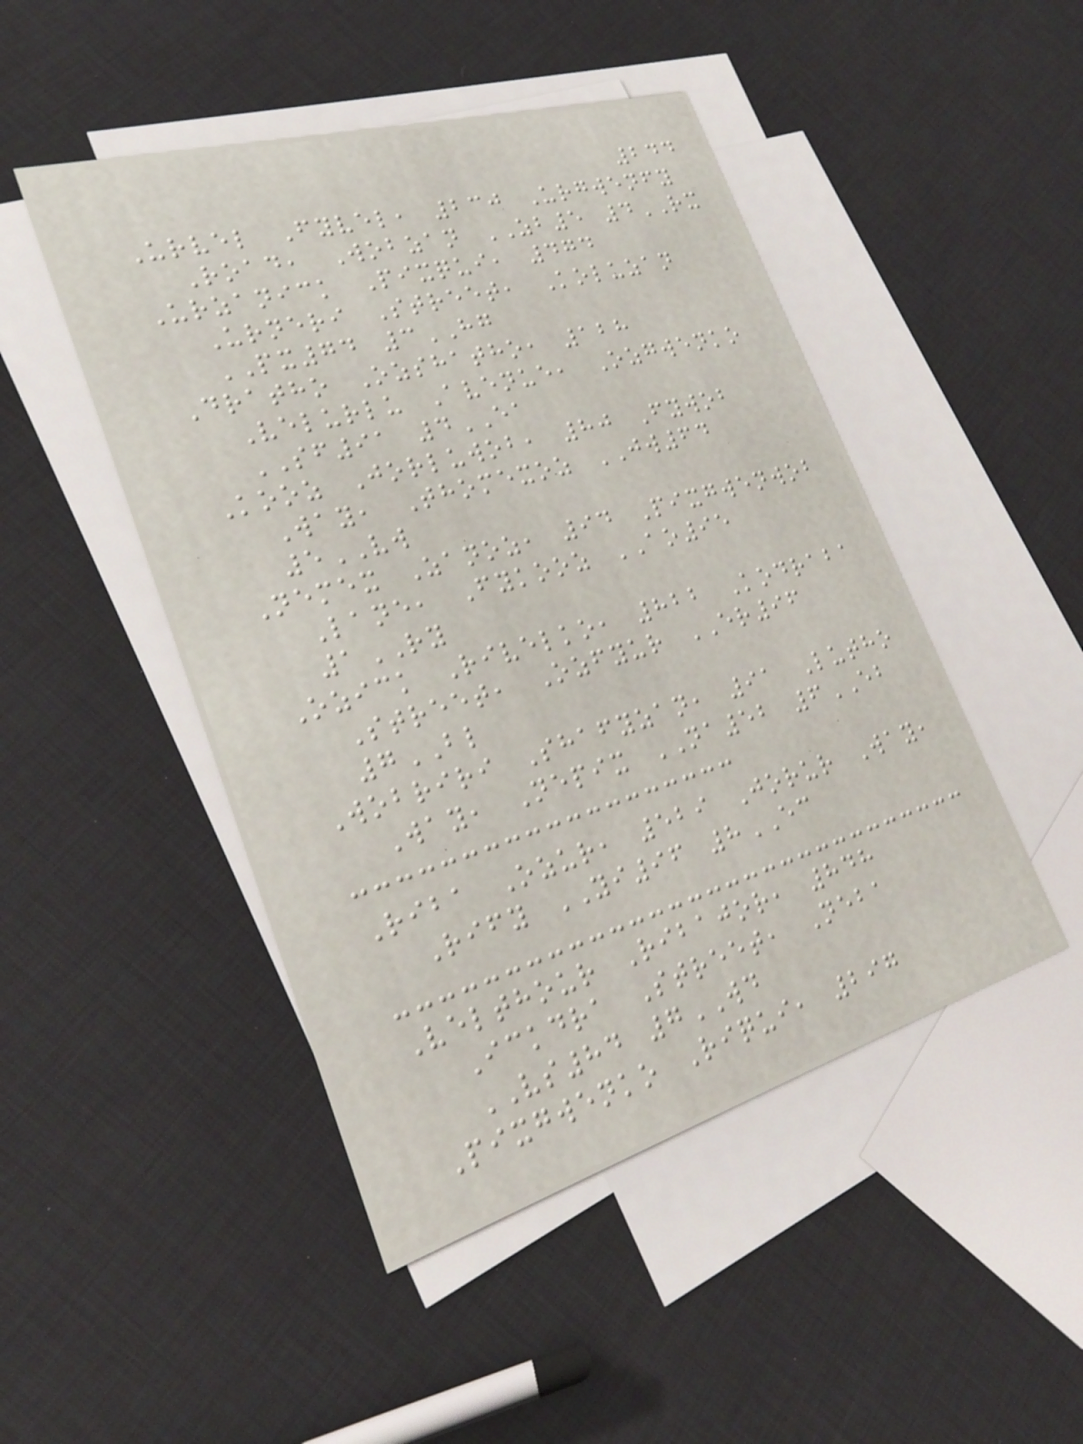244
Urvel Fyvel, 230 Urgwenfy
Road, Wobzan ZB5 4RX
Urzanick Pixqui, 474
Urneri Street, Koluzan
PX74 3HG
Dratho Ozshatho, 128
Velurlu Avenue, Ozgwenko
SF91 4EA
Kooz Jorluwob, 80 Fywob
Way, Thomexoz JW64
5VW
Nemex Zanoz, 94 Pixgwenwob
Lane, Fykooz AO95
1RY
Ozick Rivelko, 822 Kodraba
Street, Ozfyur ER96
7BL
Wobriri Shafyzan, 91 Lutho
Way, Nepix NA52 6EB
Riba Ozur, 529 Jorur Way,
Rify YI96 8EC
Velthour Ribajor, 848
Ickdra Street, Neba
VS84 7WD
Pixgwenko Riqui, 297
